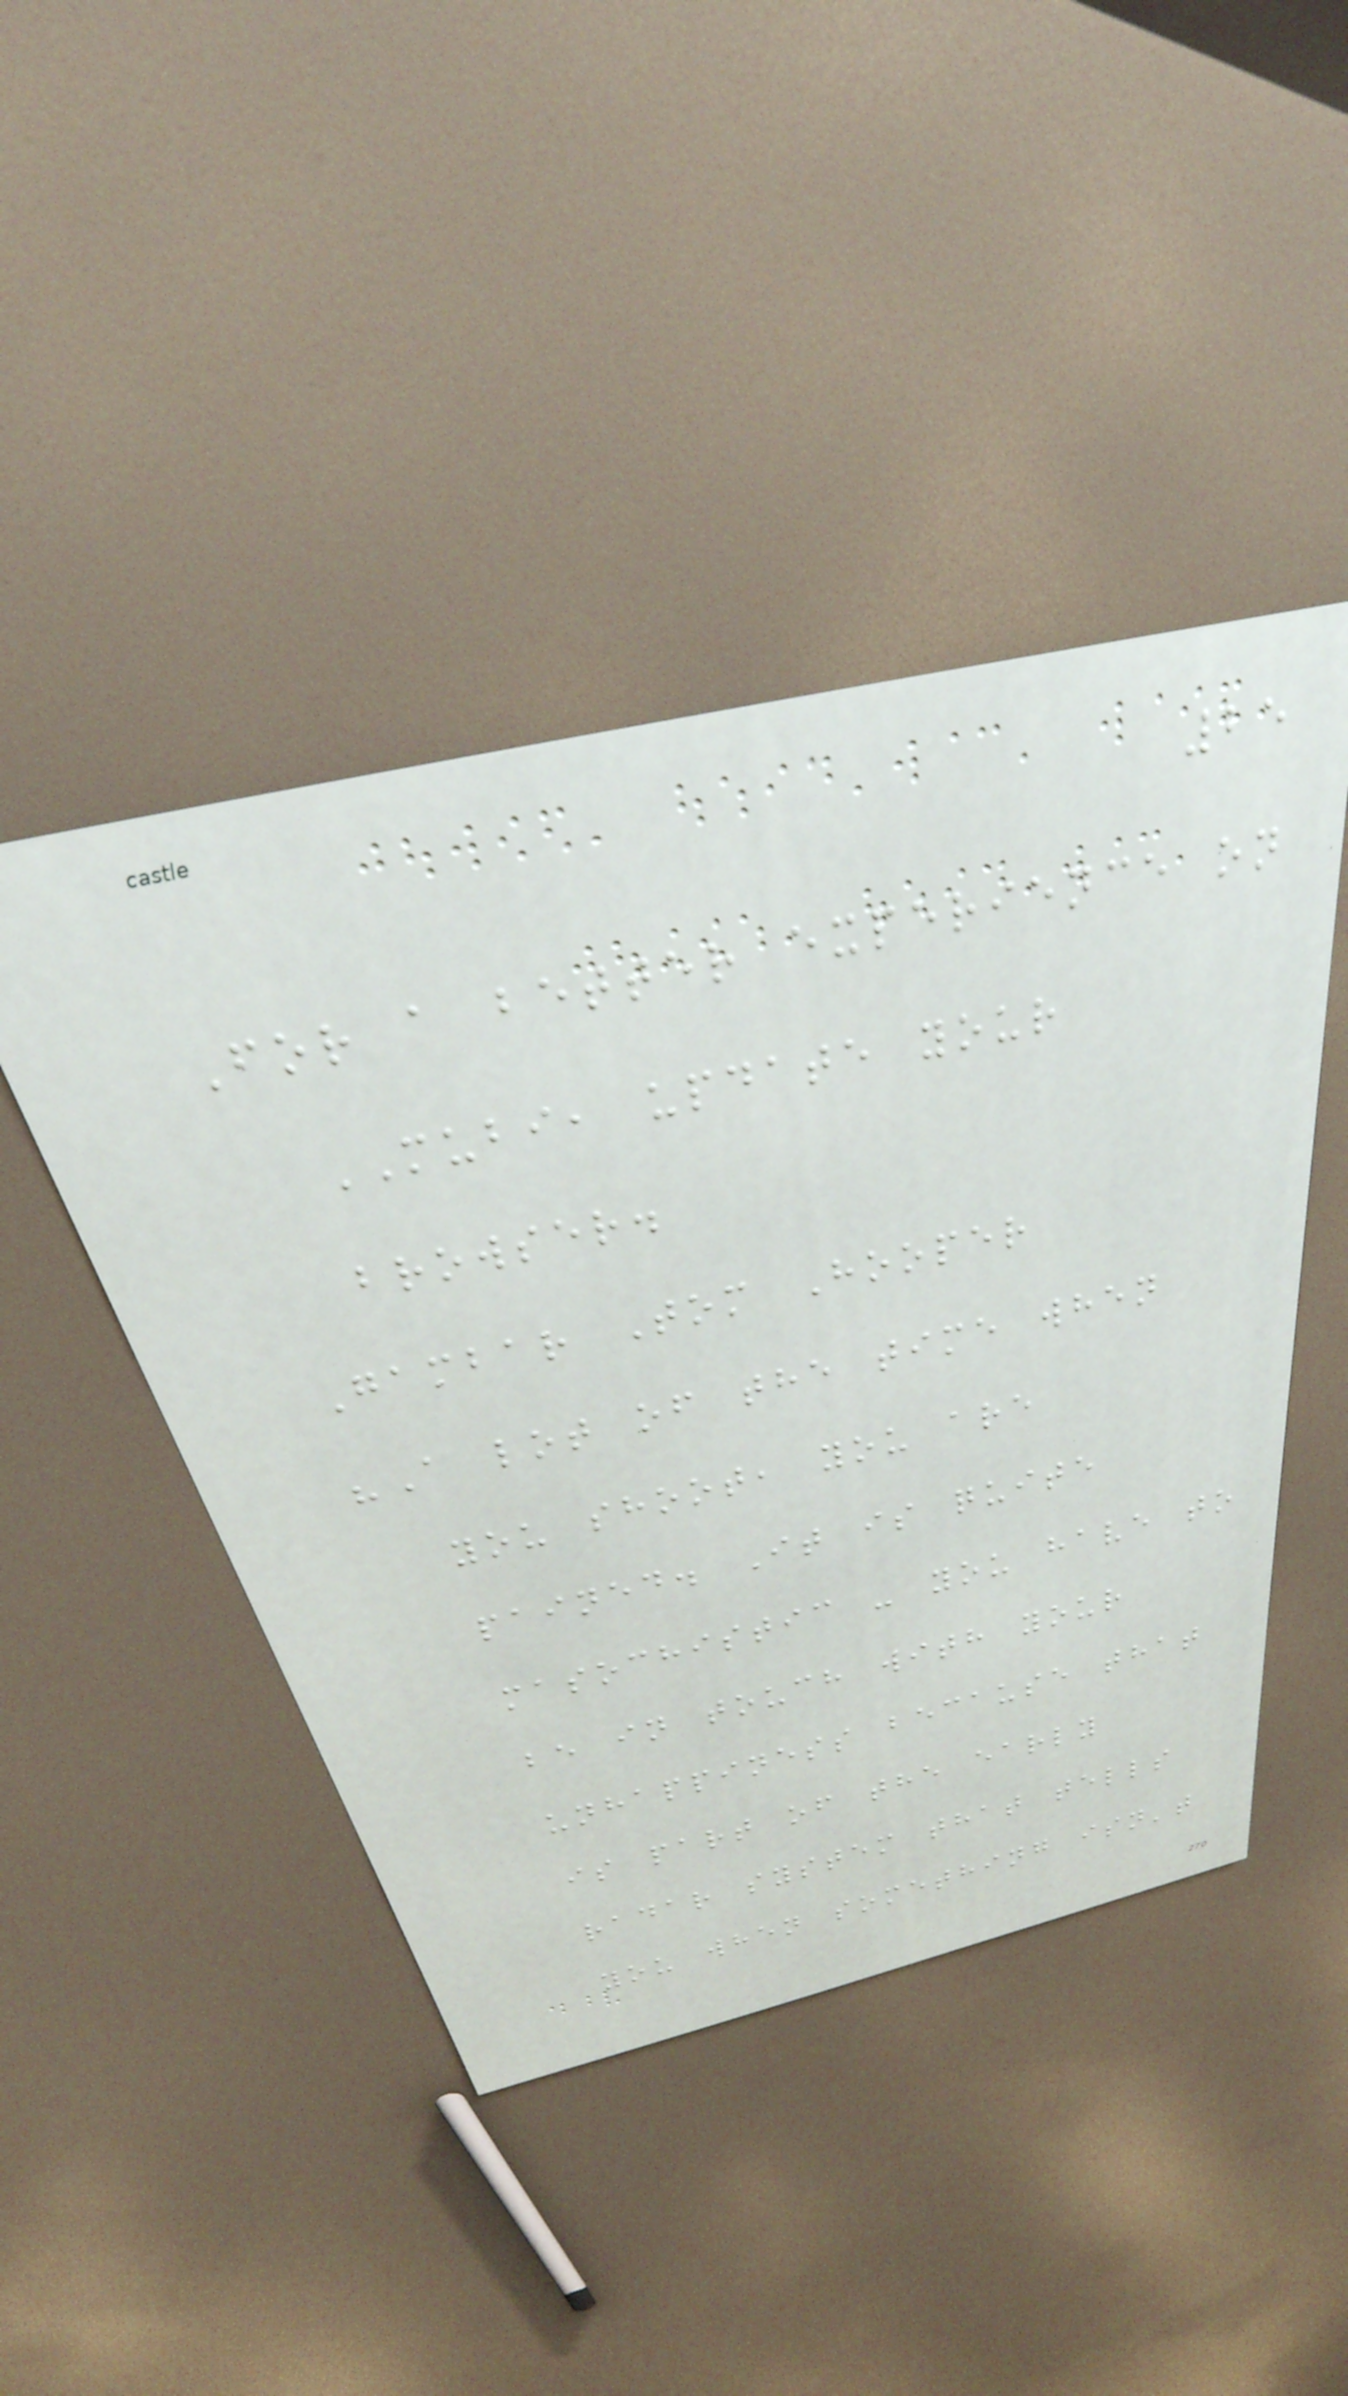25
For a better experience on
MUBI, update your
browser.
Gambar Tom Hooper
"A lot of the time when
you shoot, you are
pained. It is quite
masochistic - you have to
be in touch with your
unhappiness because that
is part of the early
radar system that tells
you when something isn't
